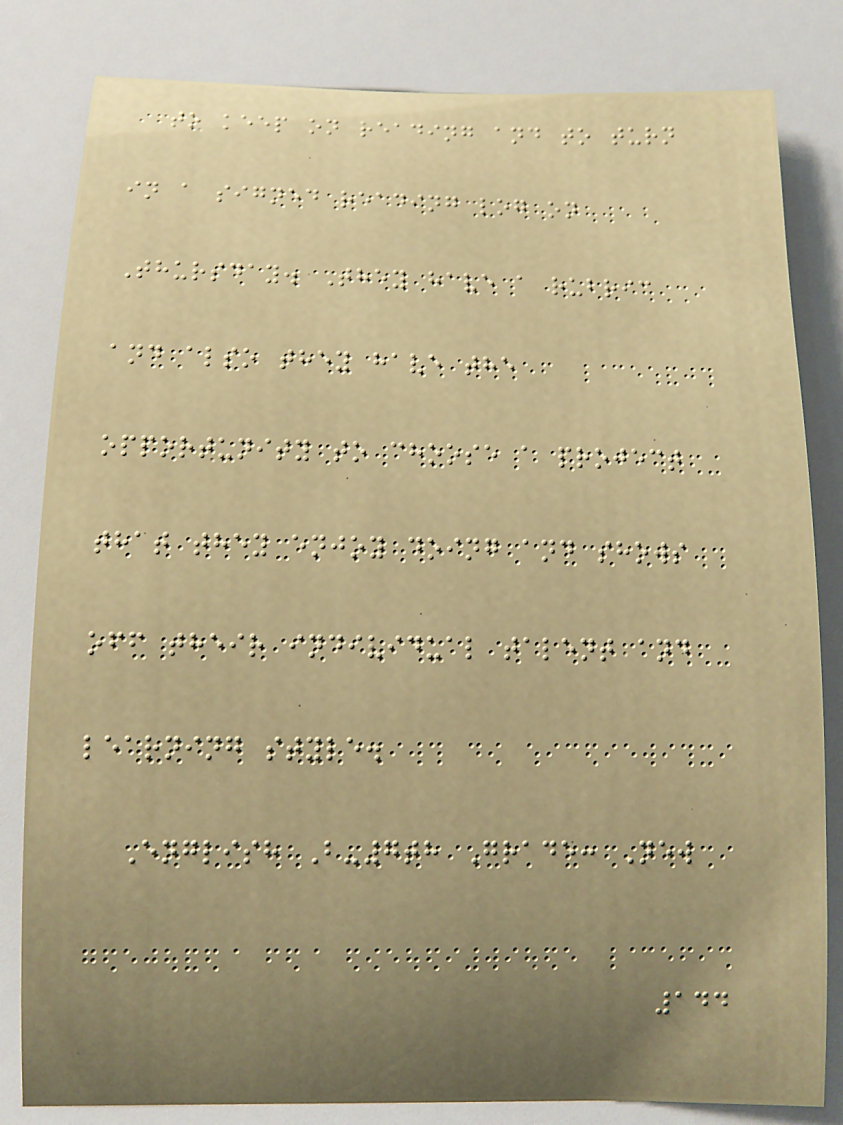to keep on reading and to turn
in a signed reading log on
Thursday. They have a rubric
and also they have the
opportunity to choose a project
that they enjoy doing and shows
off their individual talent and
learning style.
English B-7th Grade: New
144
